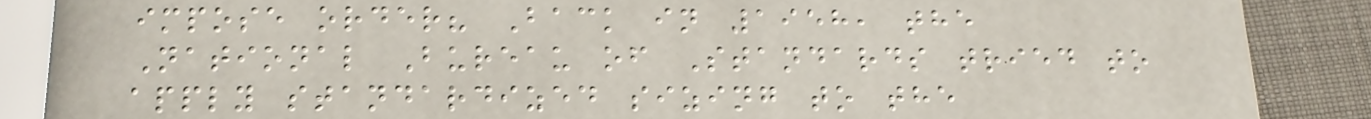impose order? Back in 1958, the
National Bureau of Standards tried to
apply standardized sizing to the
